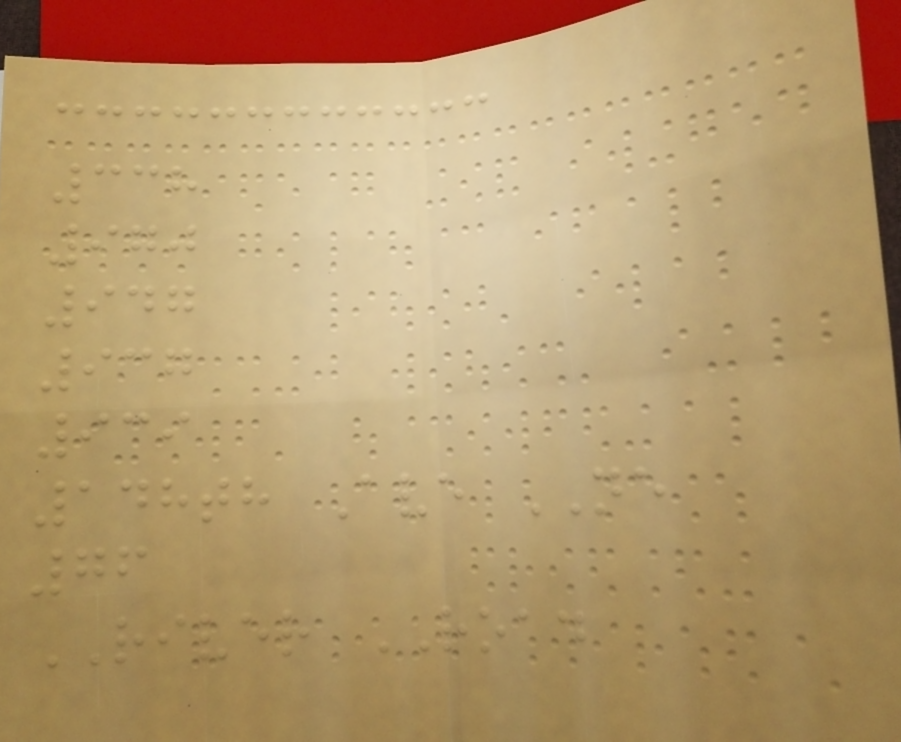338
970
947
937
939
148th Ave NE
76
RIVER ROAD
